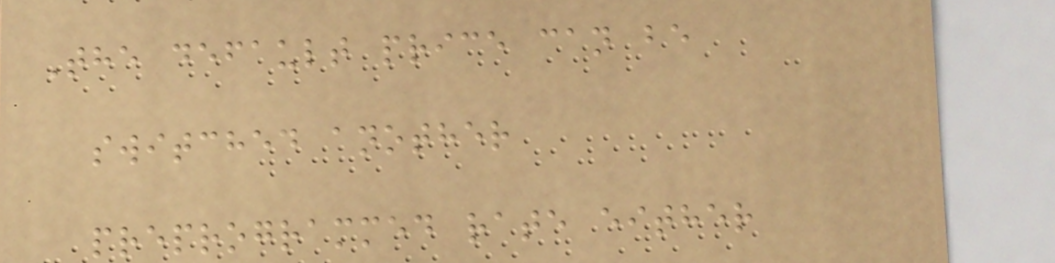The default price can be
switched another
preprogrammed rate either
